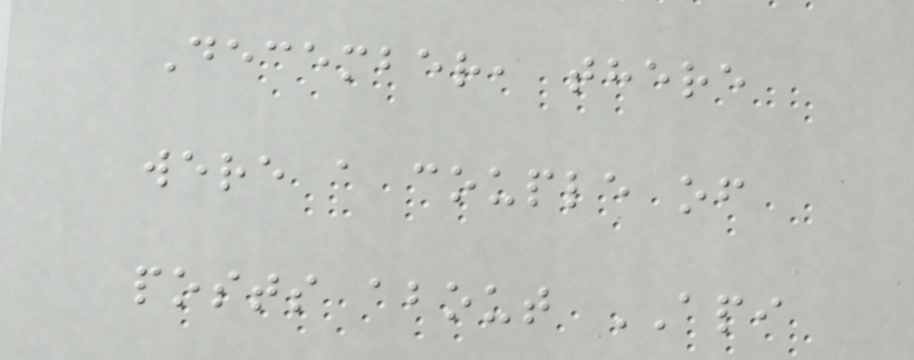December, there
were a couple of
posts about API
